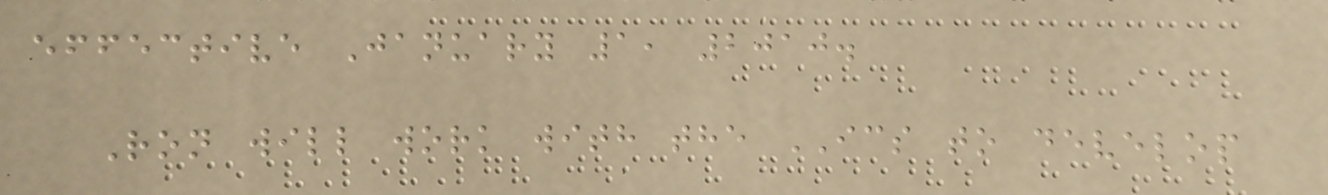effective January 1, 2010.
Ron will work with the ICS to develop
